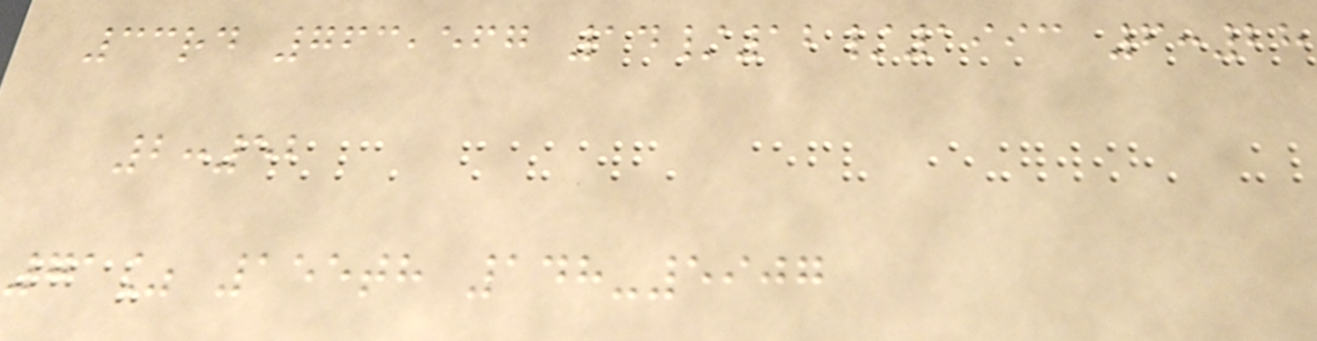33rd 763,567 14/12/1993 6:28
2:52
71% 155th 148-5907
